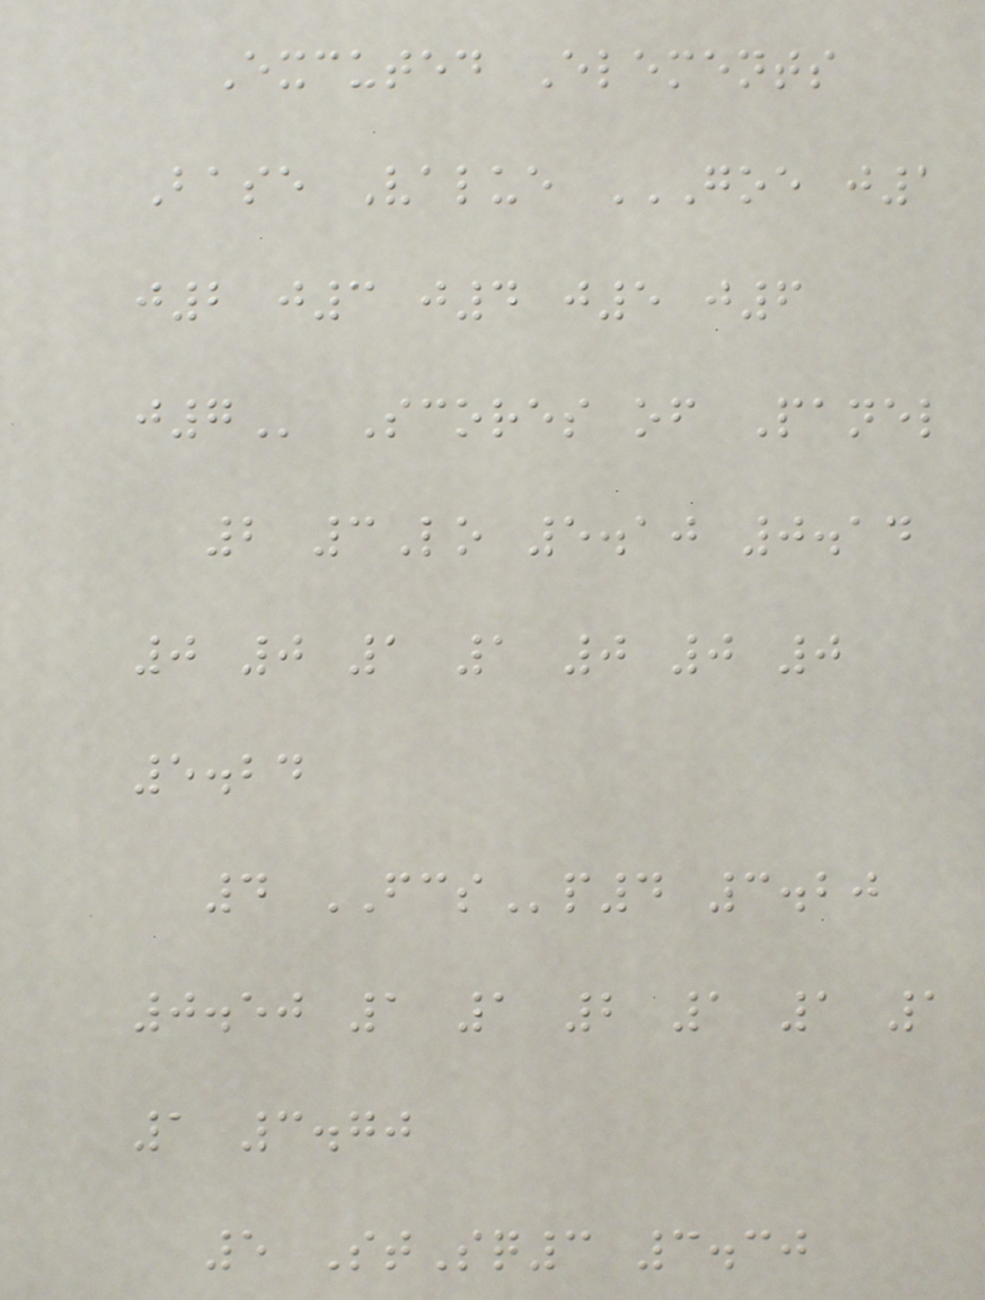Excuted Elements
Base Value GOE J1
J2 J3 J4 J5 J6
J7 Scores of Panel
2 3Lo 5.10 0.14
0 0 1 1 0 0 0
5.24
4 FCSp4 3.20
0.50 1 1 2 1 1 1
1 3.70
5 StSq3 3.30
